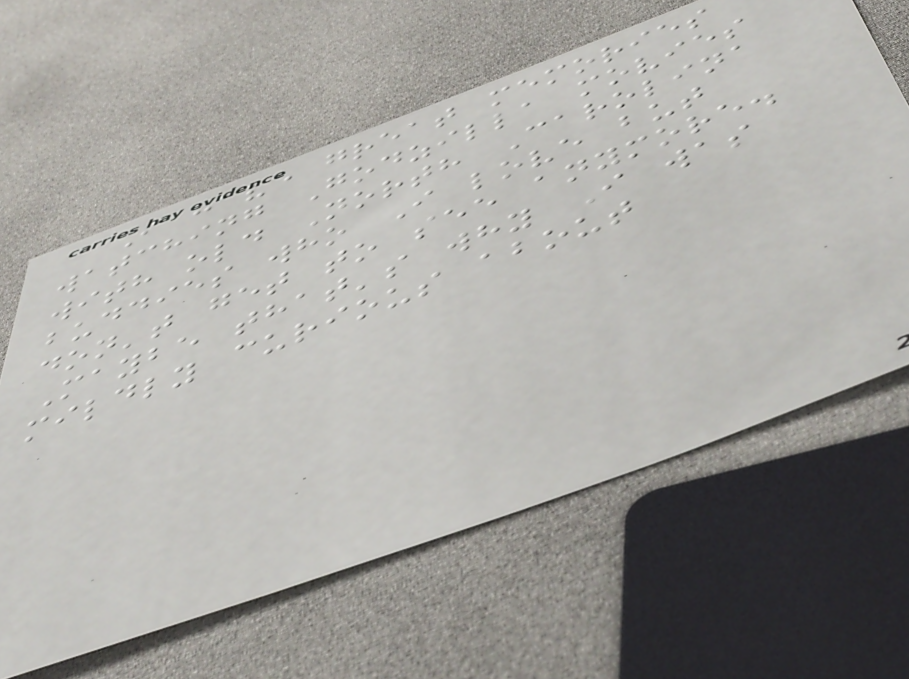I have great memories
watching Godzilla movies
with old North Carolina
buddies who I love but
don't get to see anymore.
Maybe that's why I was
mildly curious about
